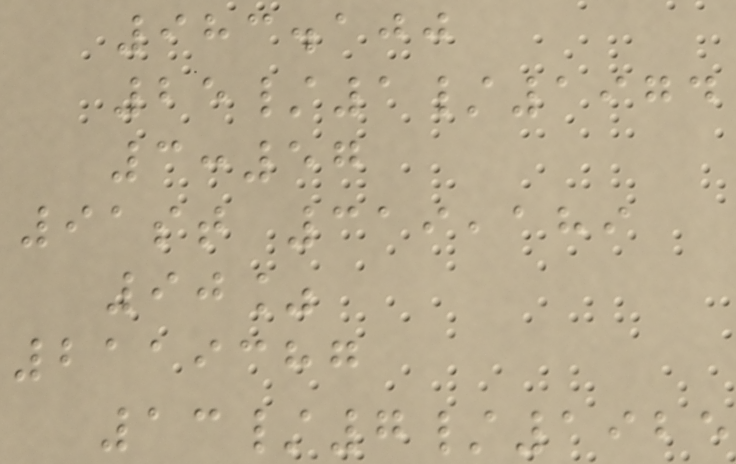983.100
25/1/1974
3:57
91st 319,189
90%
2119387
13/7/1925
